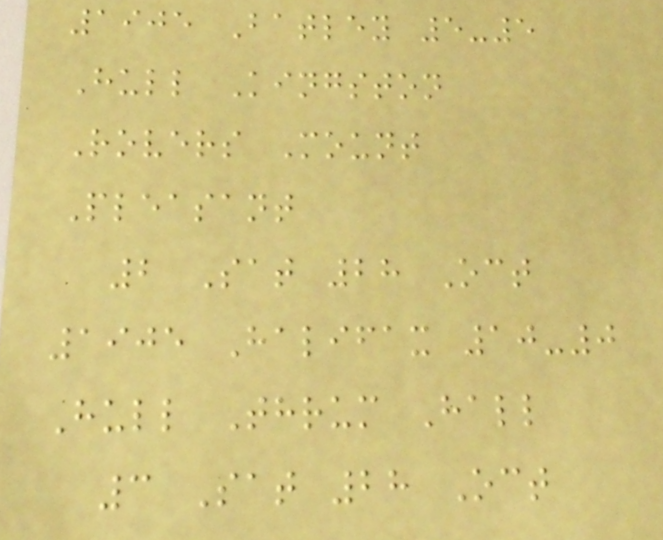1905 Batley 5-5
Hull Kingston
Rovers Mount
Pleasant
2 Sat 28 Oct
1905 Halifax 10-0
Hull Thrum Hall
3 Sat 28 Oct
